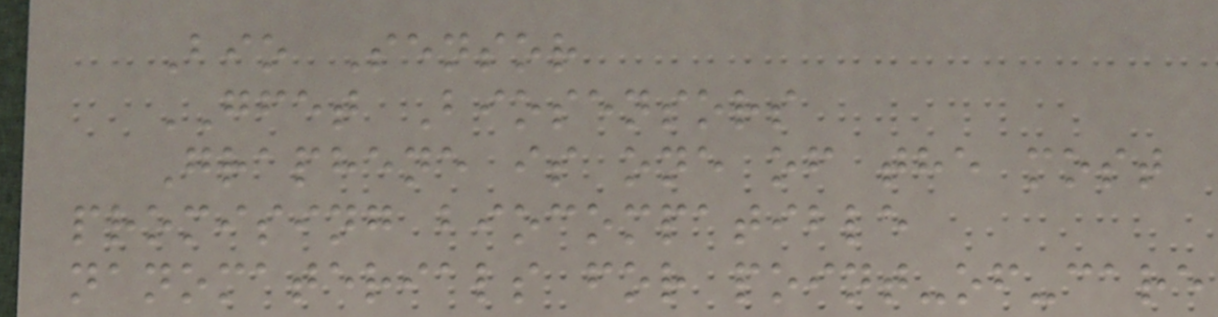Bio Sensor
GFET Biosensors
Graphene is one of the most
promising biocompatible
nanomaterials for point-of-care
